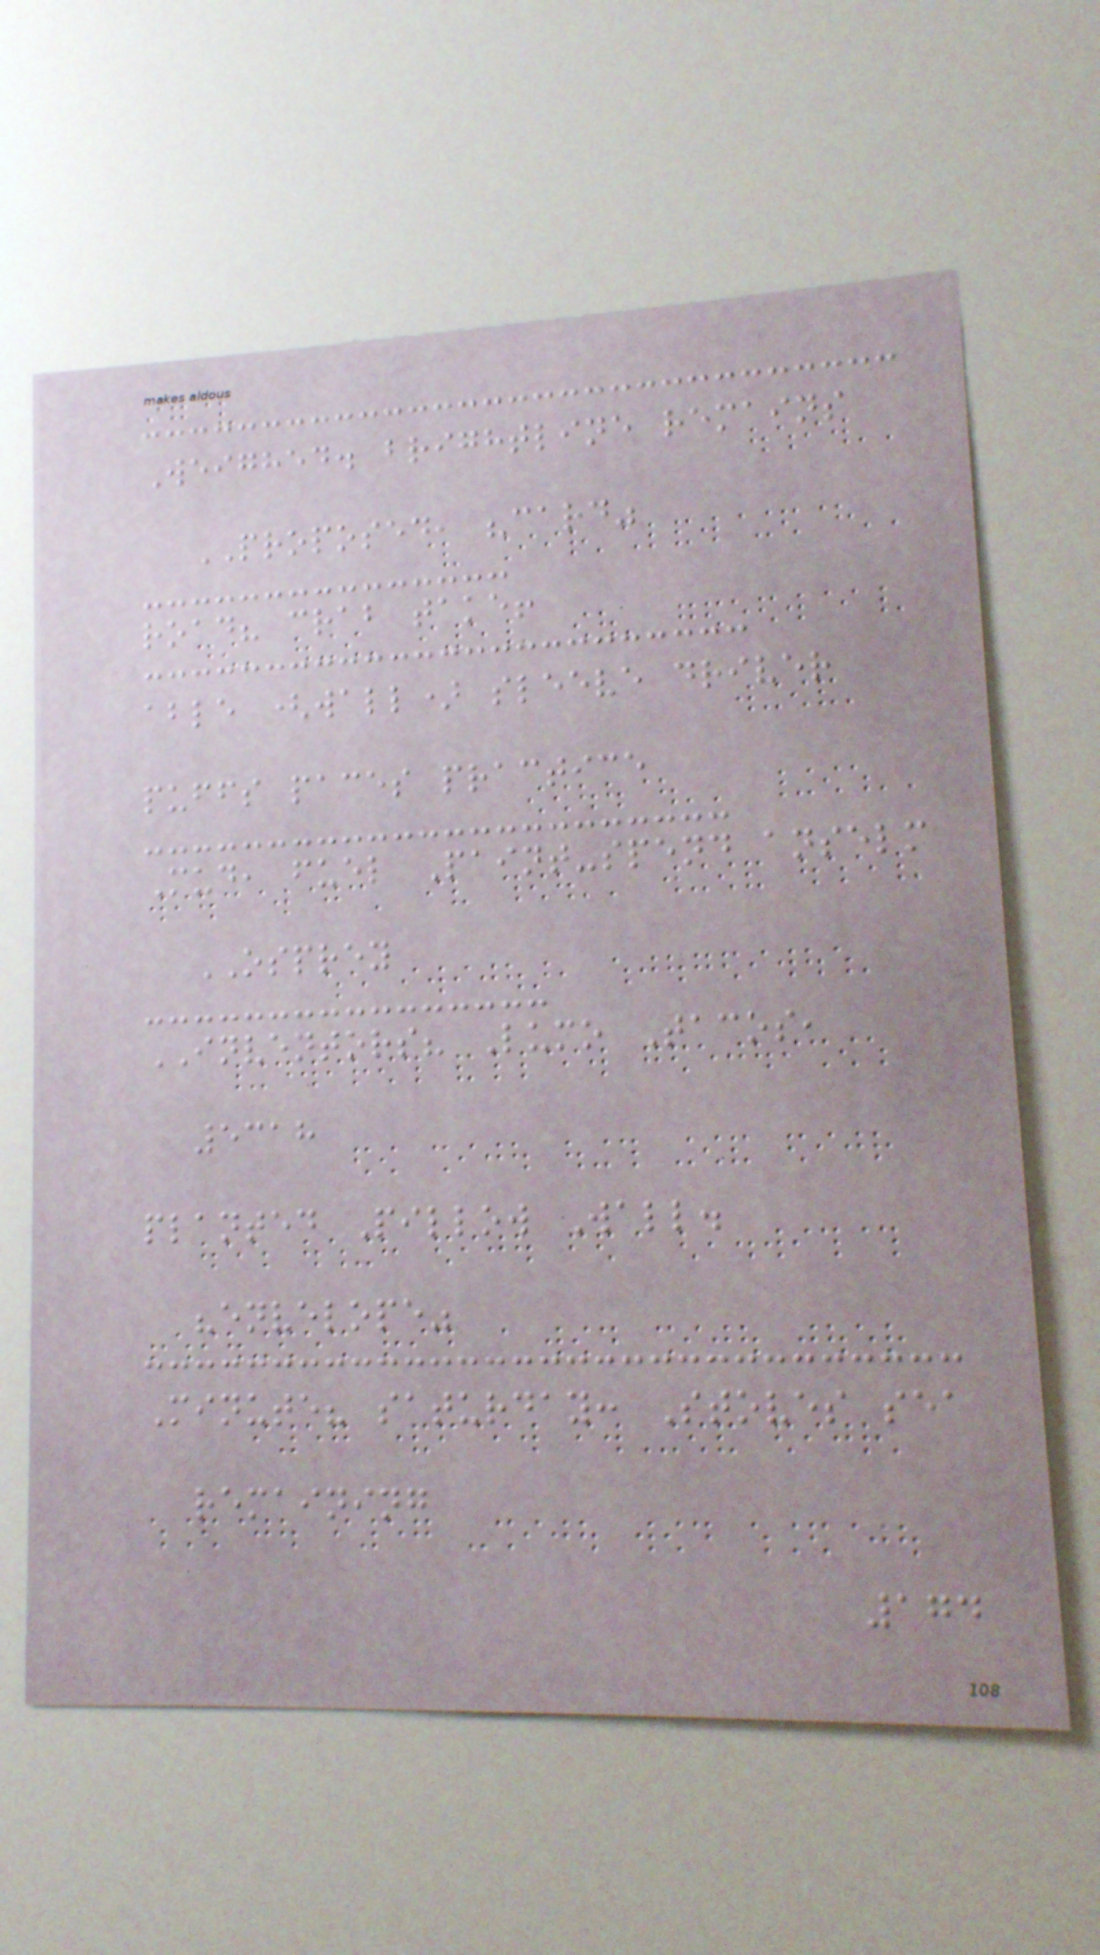Weighed. brightline remains
PROPOSED, "card"
road? crab take!
able (wall) sleeve driver
puffs paces practice
Mud, fuel Paint-spend anselm
OSPREY
INVENTORS? Lumo Tacos,
5318
planted Pillow Wall.
"envelope"
Minute? saturday: Stoves sea
remaining
174
